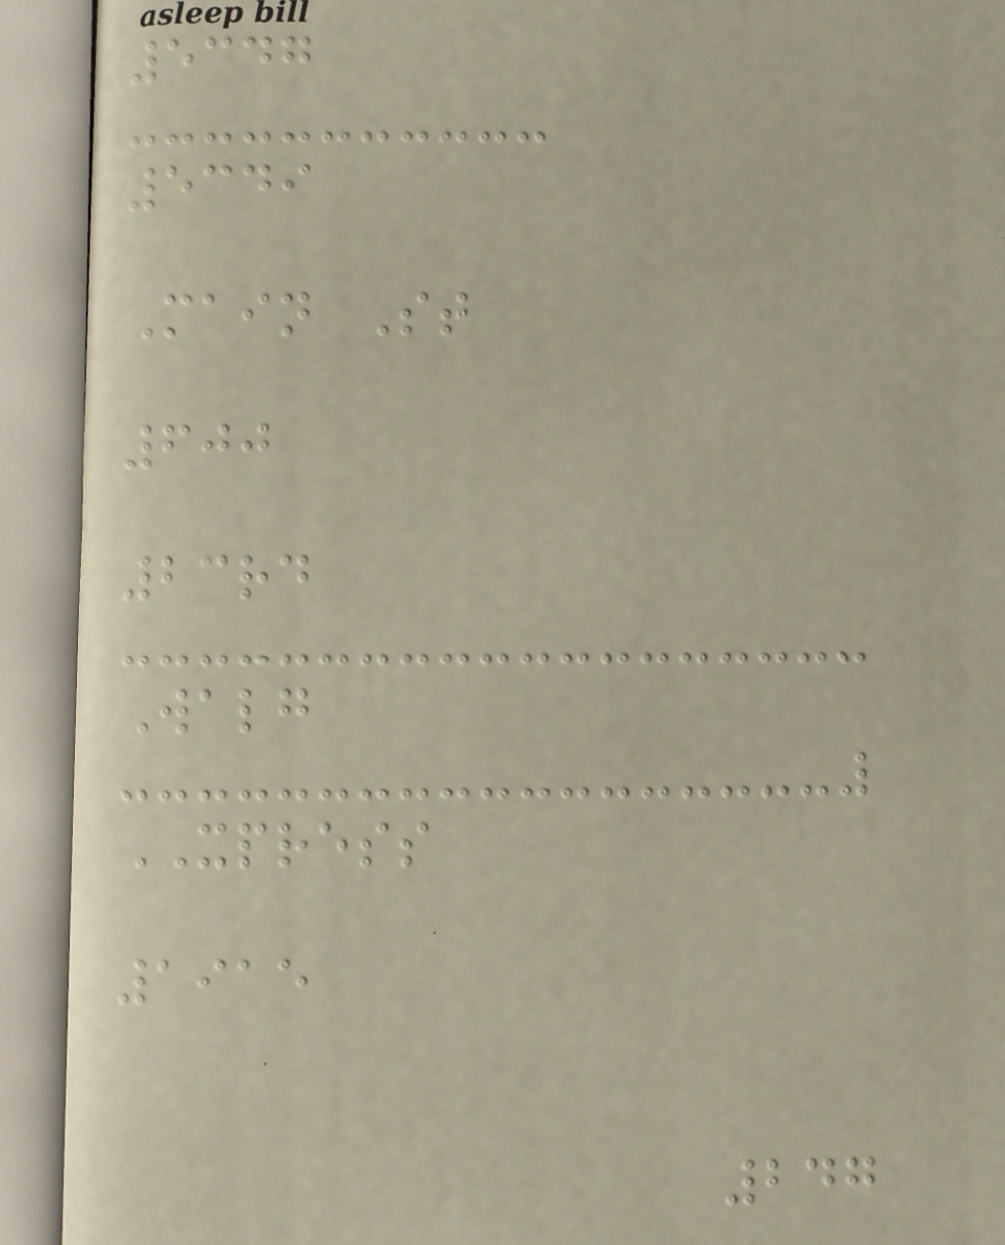5347
5349
Main St
600
23rd
Walg
XPRESS
1915
247
